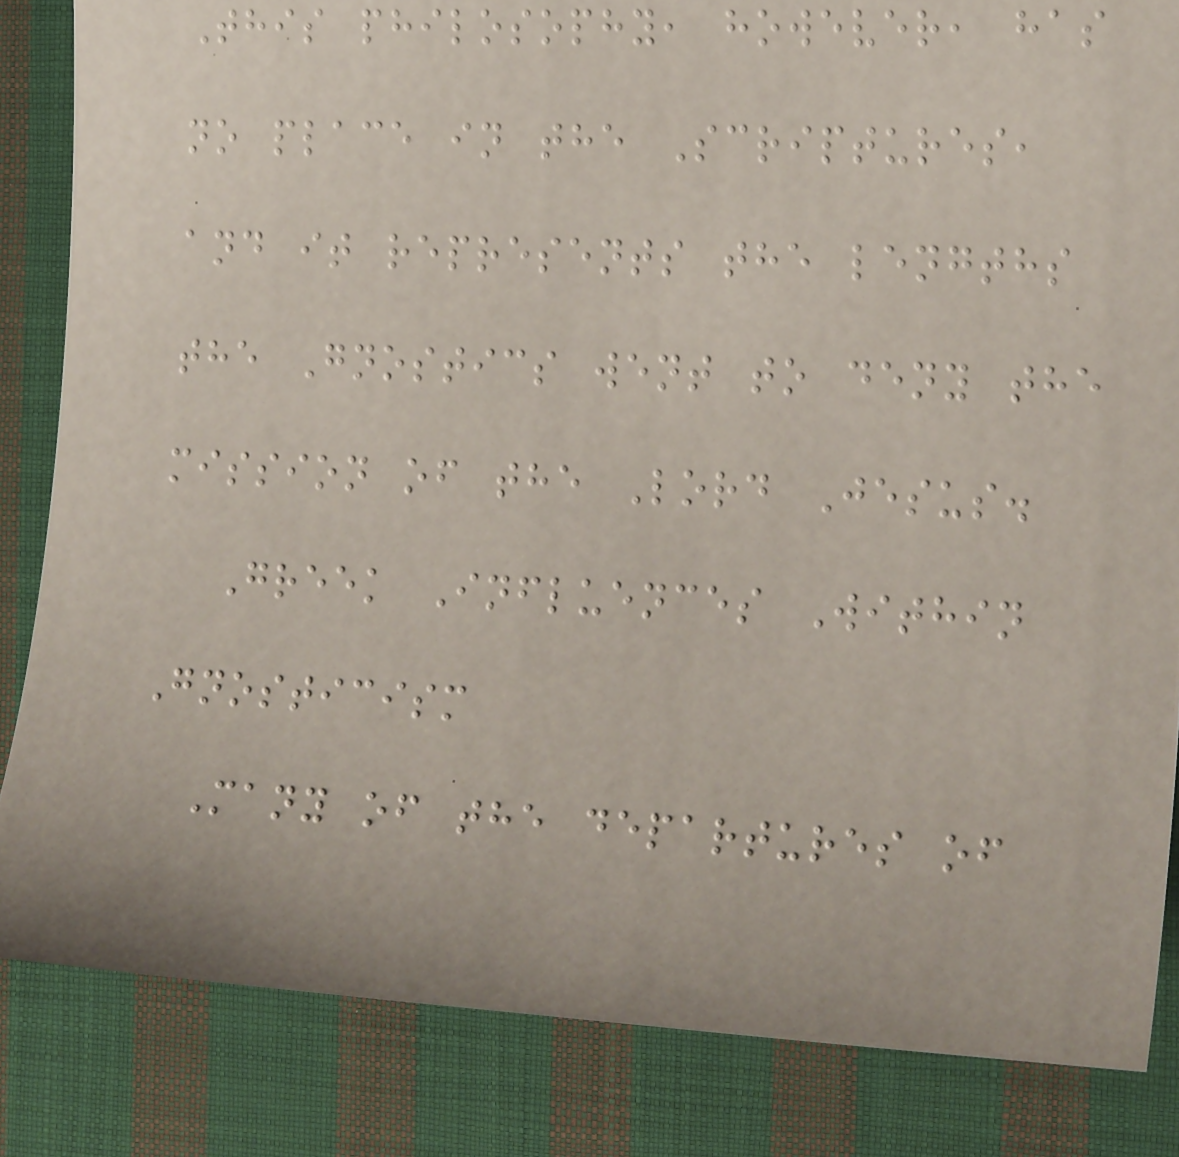This philosophy, however, has
no place in the Scriptures,
and it represents the lengths
the Gnostics went to deny the
mission of the Lord Jesus.
Greek Influences Within
Gnosticism
Many of the departures of
